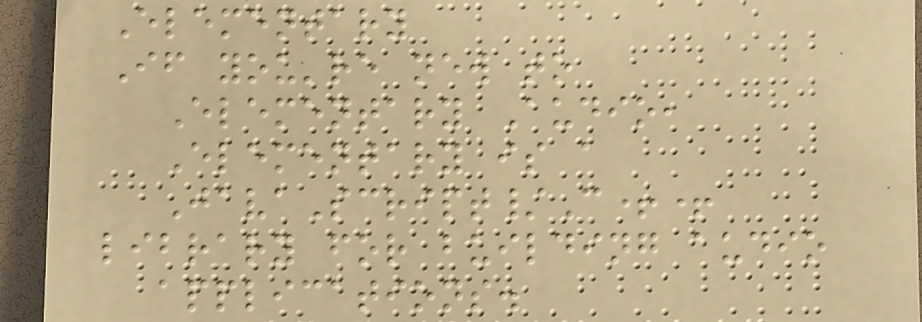Elementary
If you're new to
Elementary Audio,
Elementary is a
JavaScript/C++
library for building audio
applications.
